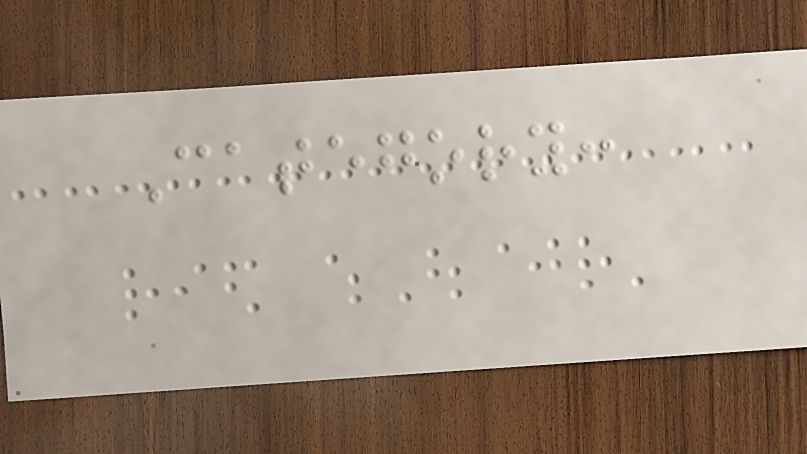Category:
